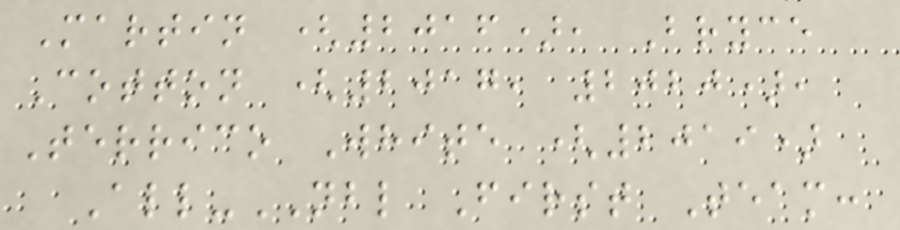Martin (2016), Bryce
Cotton (2017, 2020),
Terrico White (2019)
All-NBL First Team:
